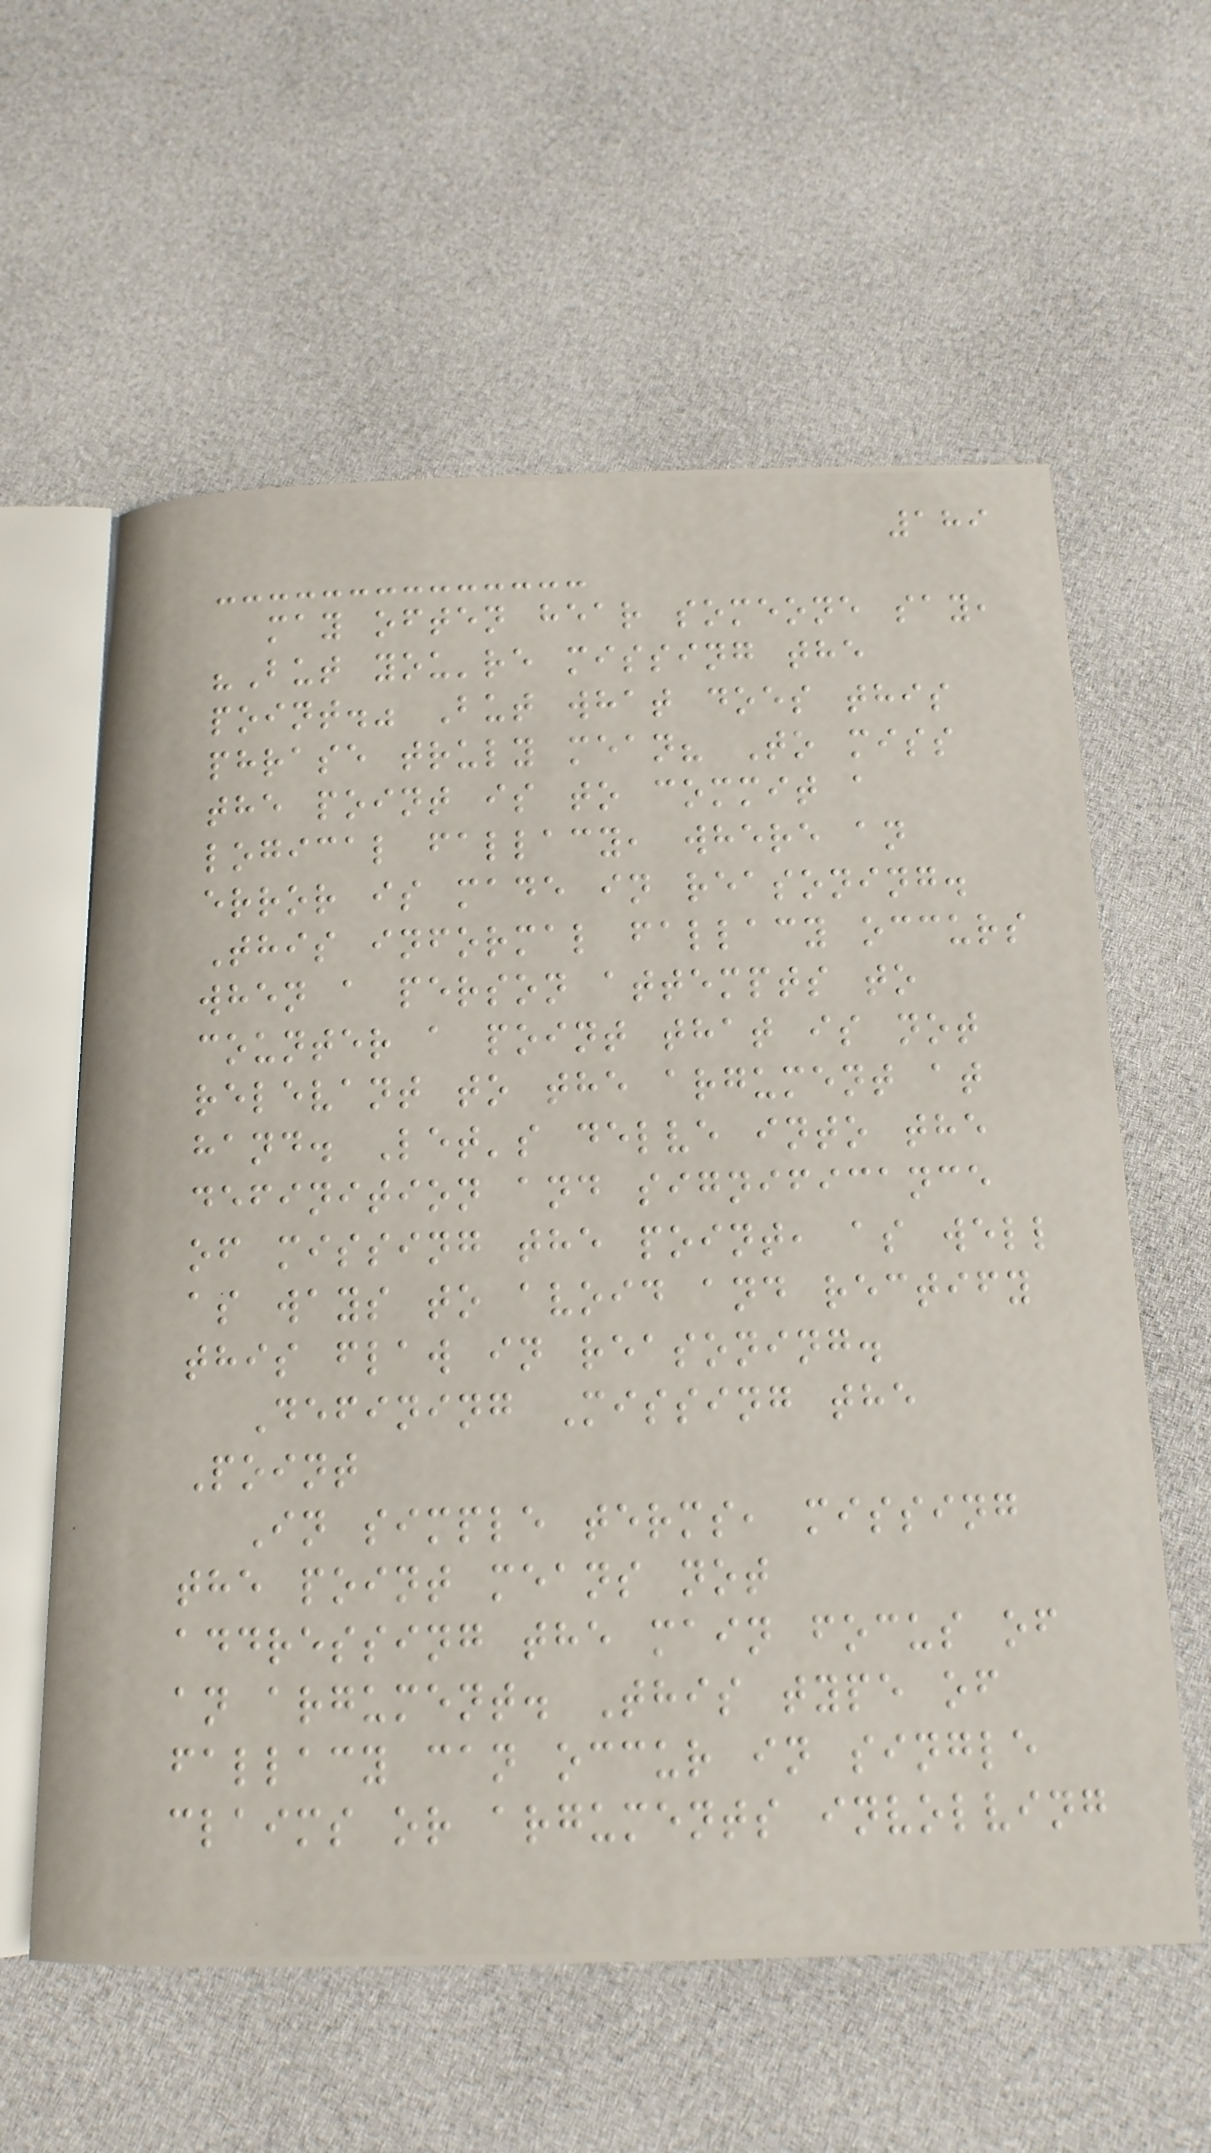189
may often hear someone say,
"But you're missing the
point." But what does this
phrase truly mean? To miss
the point is to commit a
logical fallacy, where an
error is made in reasoning.
This informal fallacy occurs
when a person attempts to
counter a point that is not
relevant to the argument at
hand. Let's delve into the
definition and significance
of missing the point, as well
as ways to avoid and rectify
this flaw in reasoning.
Defining Missing the
Point
In simple terms, missing
the point means not
addressing the main focus of
an argument. This type of
fallacy can occur in single
claims or arguments involving
